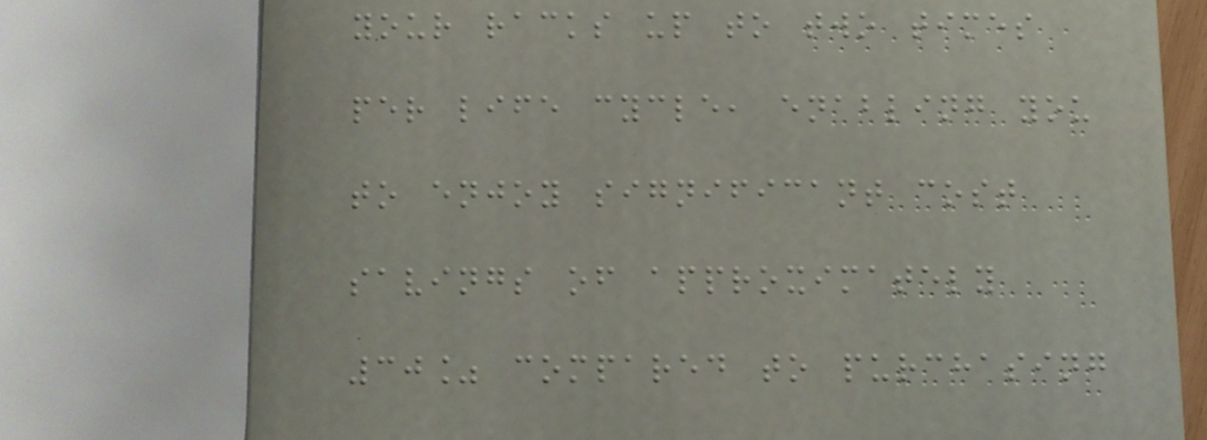your racks up to two times
per life cycle, enabling you
to enjoy significant cost
savings of approximately
30% compared to purchasing
